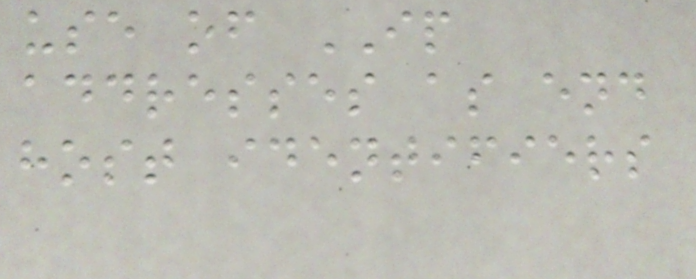use of IP
addresses as end
host identifiers
